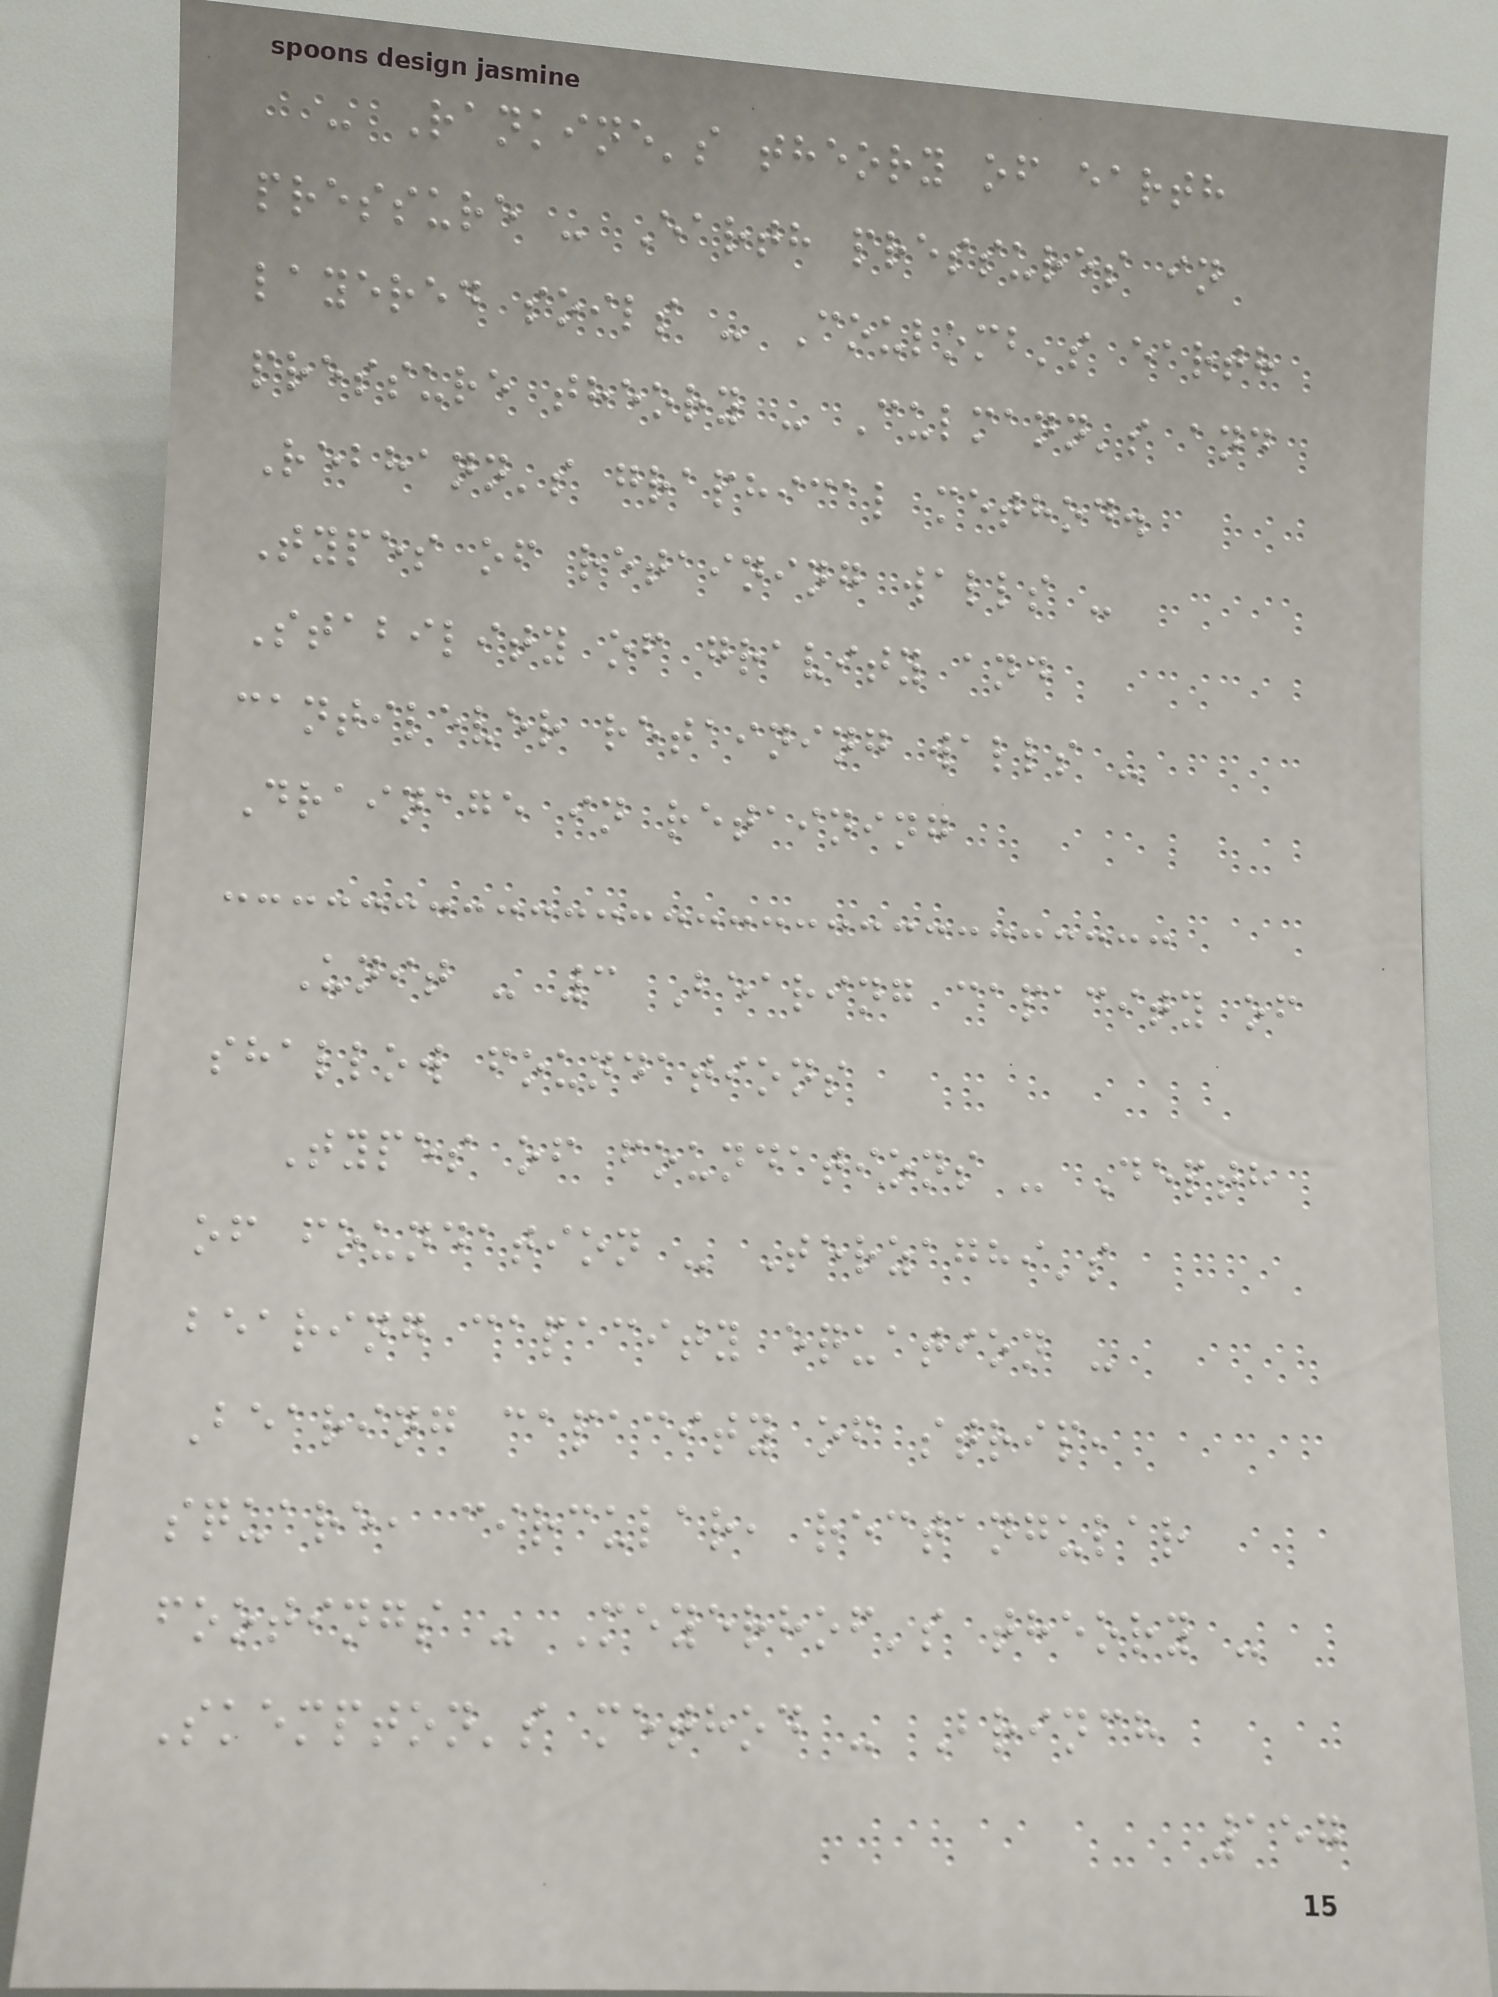- Rankine's theory of earth
pressure - Earth pressures in
layered soils - Coulomb's earth
pressure theory - Culmann's and
Rebhann's graphical method.
Types of retaining walls -
Stability of gravity and
cantilever retaining walls -
Drainage in retaining
Unit - 3 Bearing capacity of
shallow foundations
Types of foundations - Depth
of foundation - Terzaghi's
bearing capacity equation -
Bearing capacity of strip,
square, circular, rectangular
footings - Meyerhof's theory -
Skempton's method - Brinch
157
